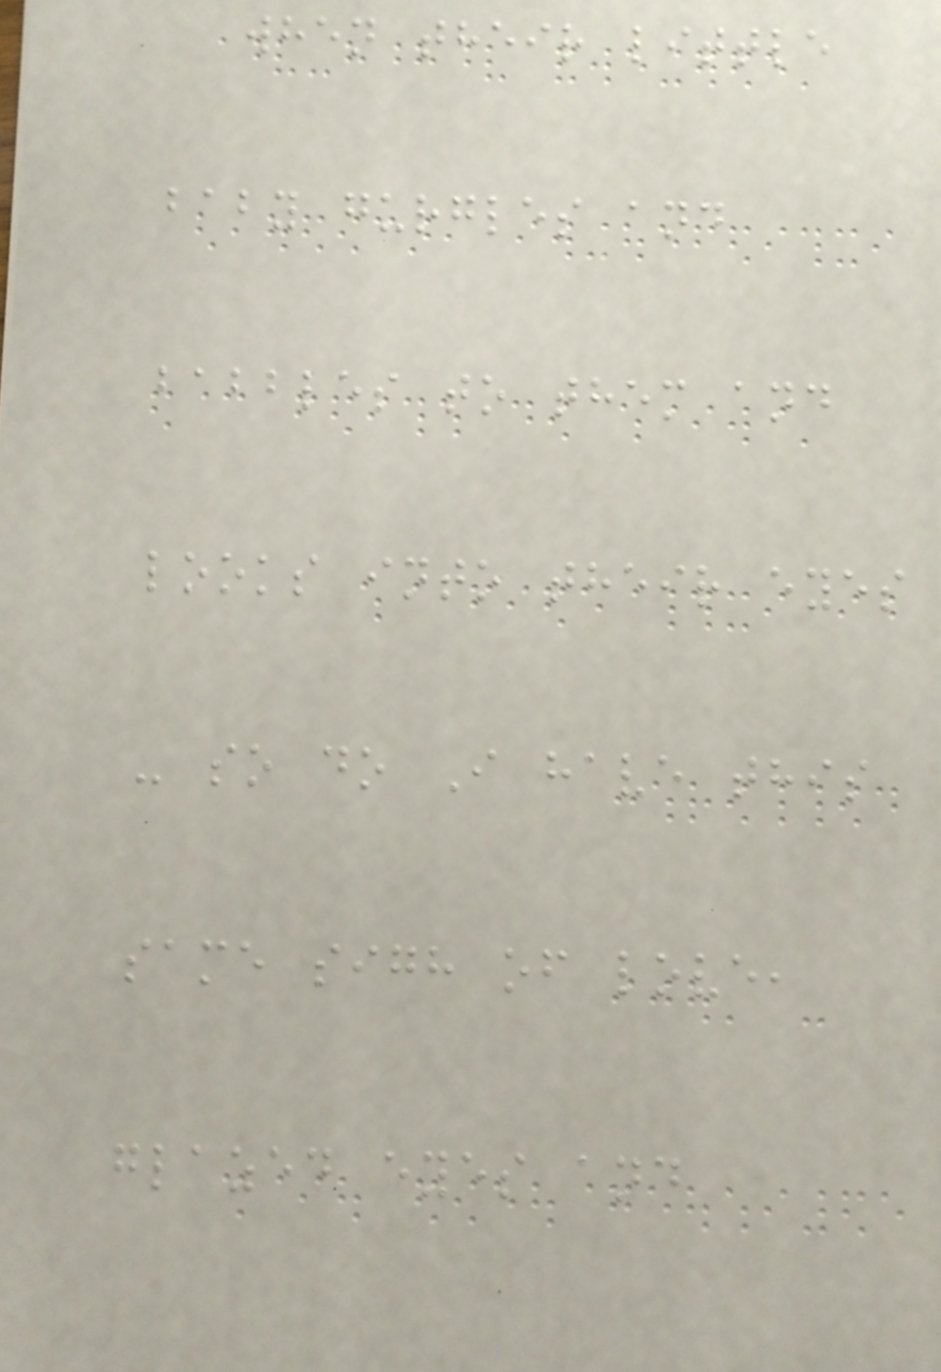when their little
baby gurgles and
babbles to them and
looks into their eyes
- so do I have this
same sigh of love,
glazed eyes and
